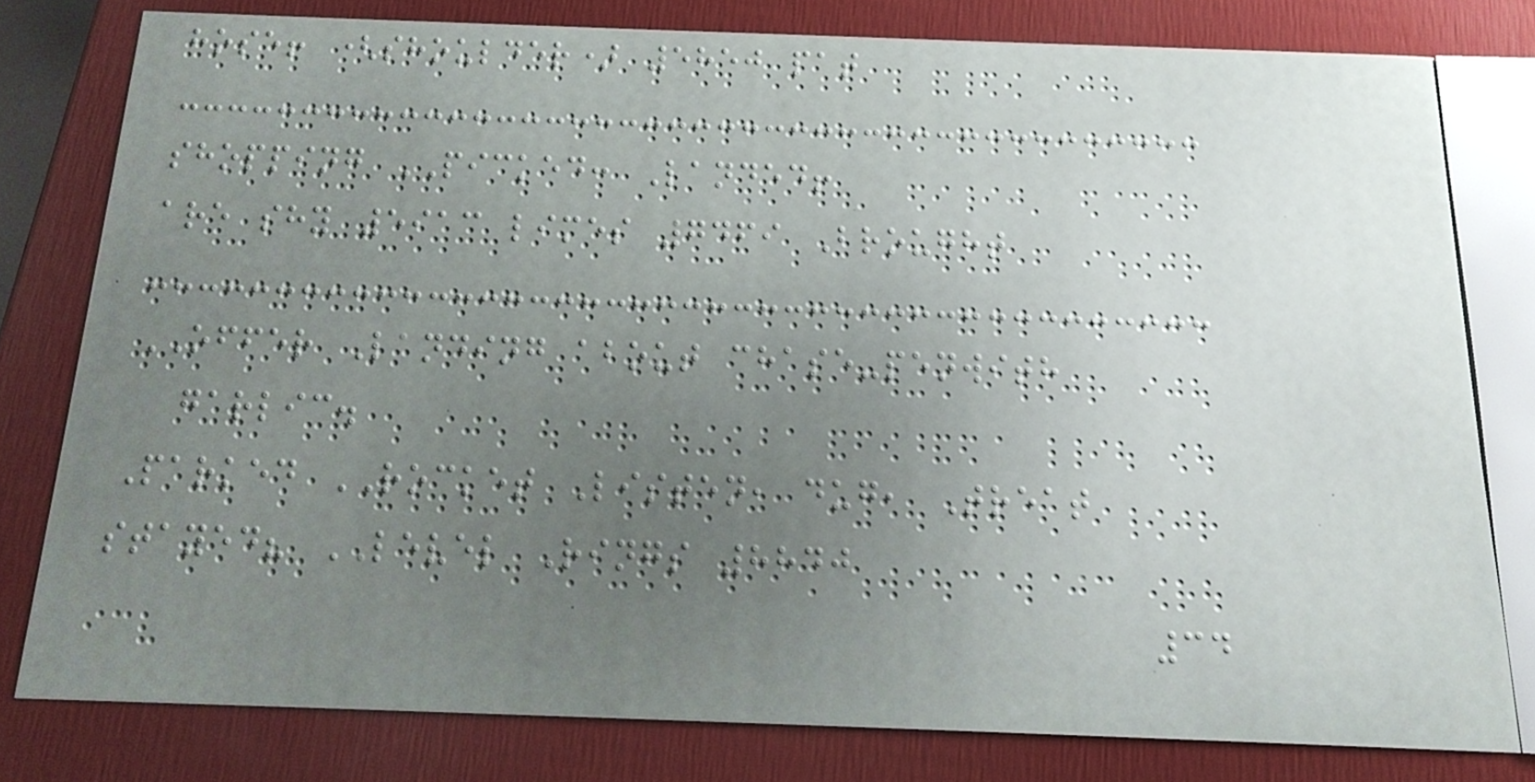hose! (shoulder) 5850 pat
shopping PICKED: Landed!
are shy 5913 limes 7469 Brought
OFFER Landing about chase-penwith
garlic.
Parked ROCKET Listen, dug, Treat
stayed? LEVEL Rings 8840
34
